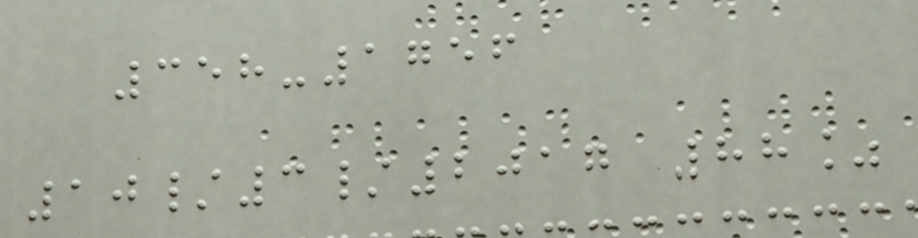358-1756
10/3/2017 88%
